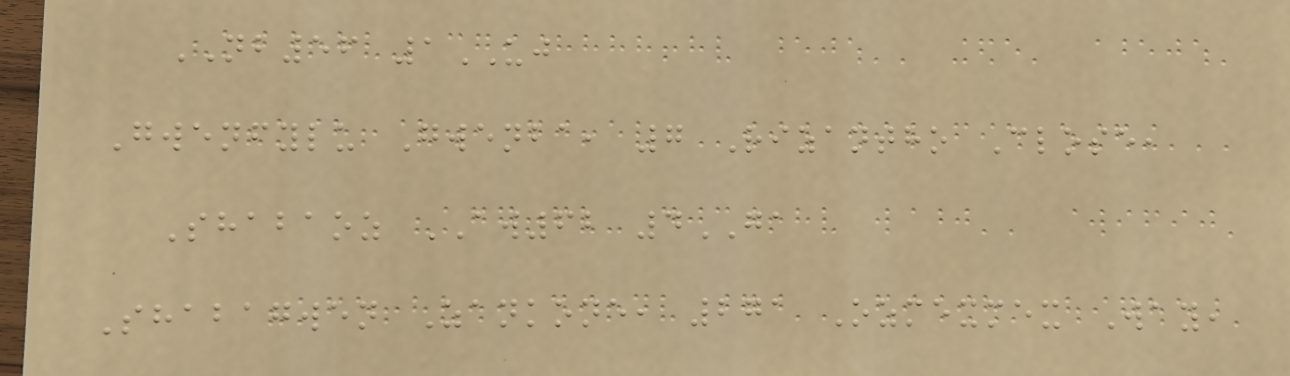NB56 1UJ
Gwenfylu Gwenba, 7 Rizantho Close,
Shabaoz AW62 4GA
Shabagwen Zankone, 271 Ozmexmex Way,
